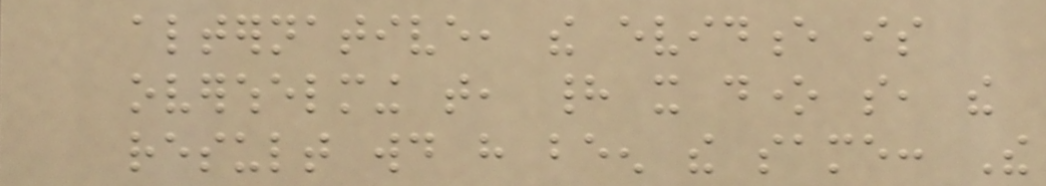alternative, the evidence is
overwhelming that, had it done so, the
result would have been the same: The
